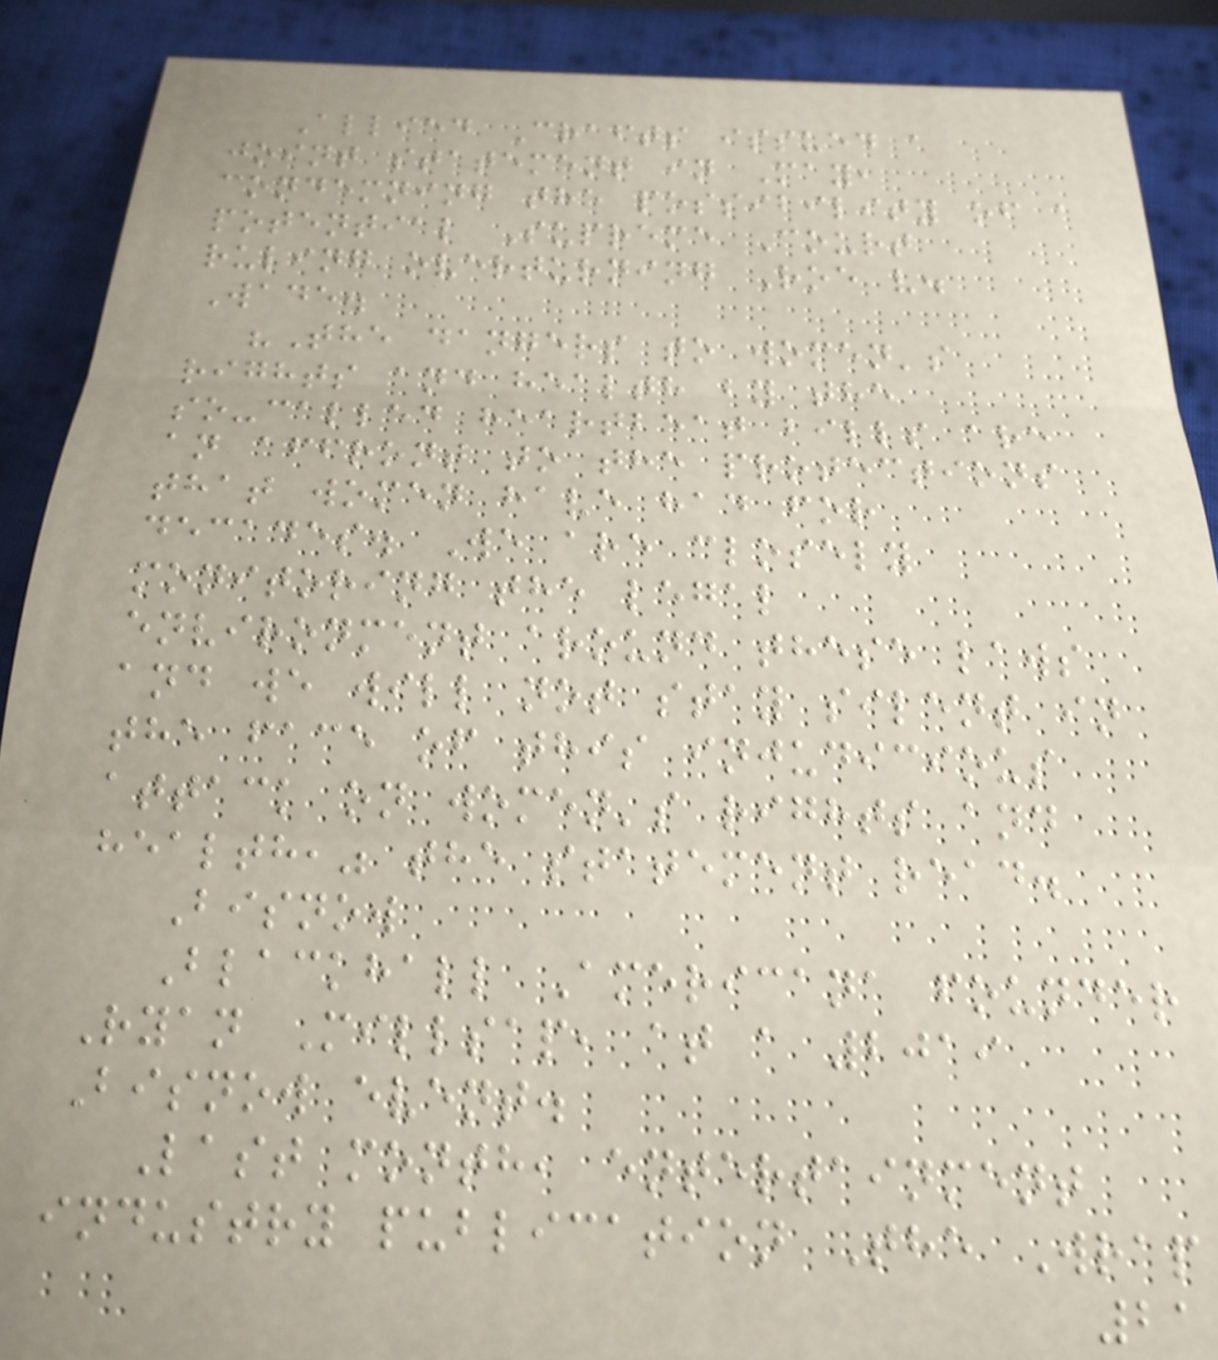Allied Crafts issued a
joint statement in May,
condemning the possibility of a
potential Supreme Court
ruling overturning Roe v.
Wade.
"The dangers to women's
rights and health by the
so-called heartbeat bills are
an affront to the protections
that women have had for
decades. We are closely
monitoring the legal
environment around these laws
and we will not stay silent in
the face of this injudicious
attack on women's rights and
health," the statement read.
Bisnow
Blackhall Americana founder
Ryan Millsap, at a 2019
Bisnow event.
Last month, entertainment
industry publication The Wrap
21
